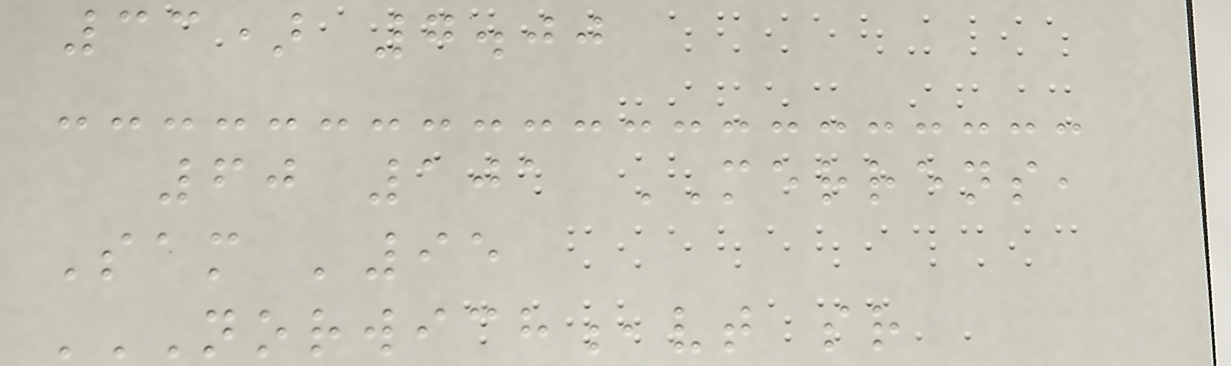33) 7.00
60 101 MERRENS,
Sam '95
NORWICH,VT SR
